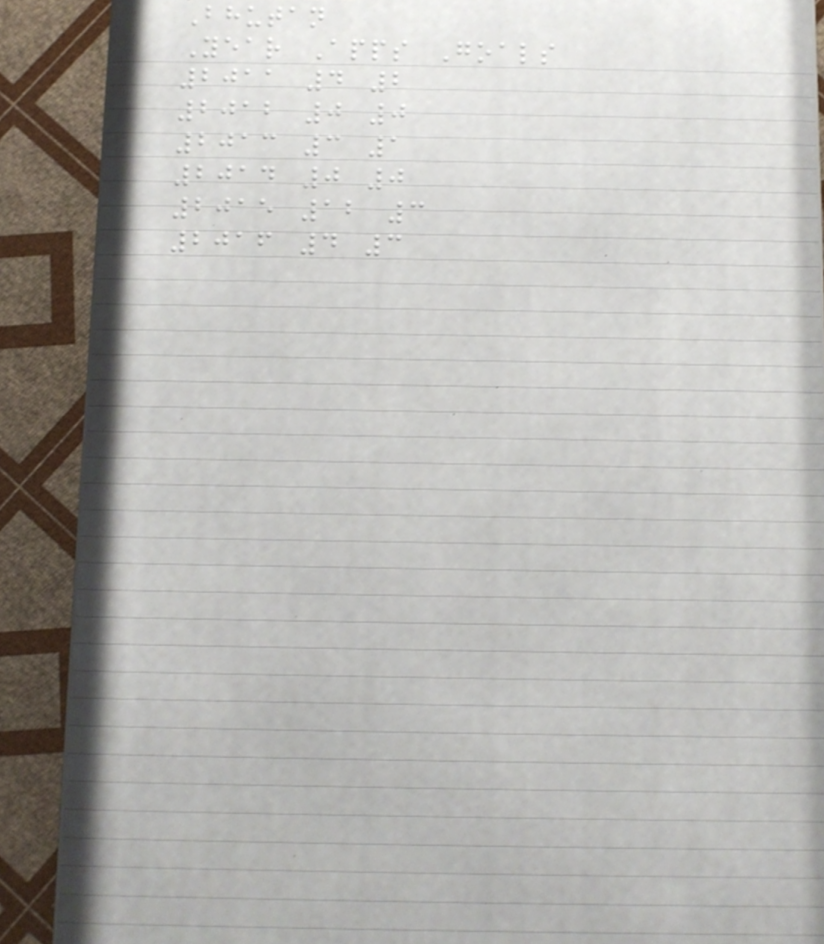Bhutan
Year Apps Goals
2011 4 2
2012 0 0
2013 3 1
2014 0 0
2015 12 3
2016 4 3
